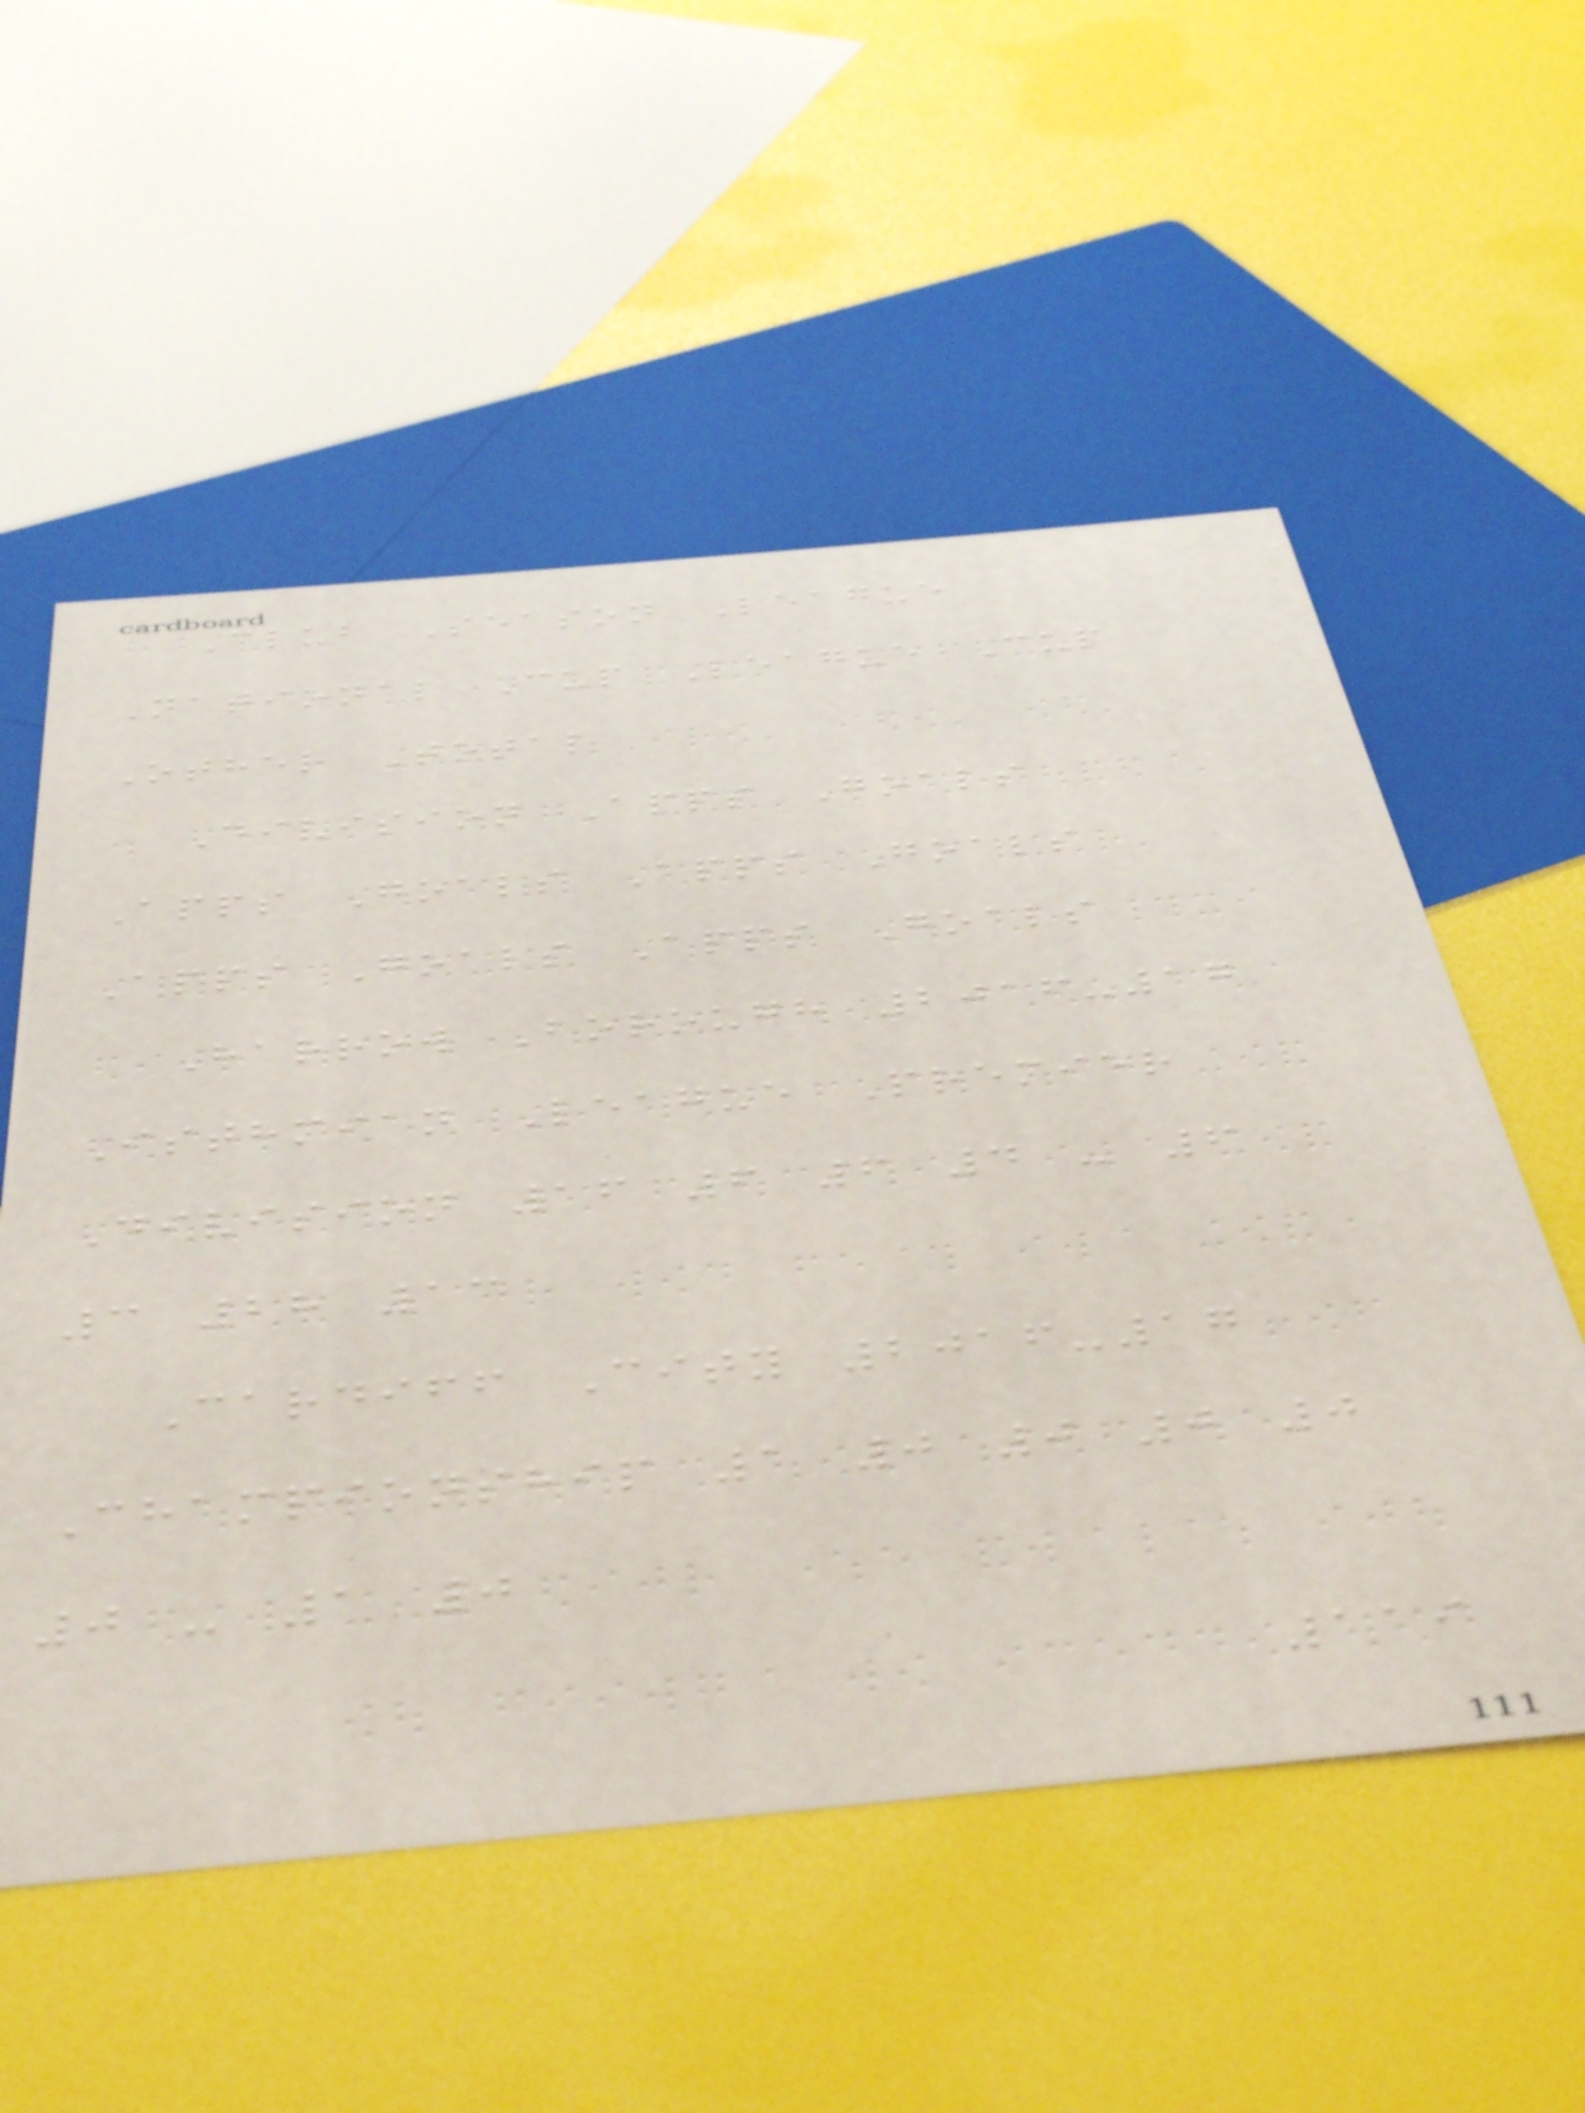Club Season League
National Cup League Cup
Other Total
Division Apps Goals
Apps Goals Apps Goals
Apps Goals Apps Goals
Harrow Borough 2016-17
Isthmian League Premier
Division 16 6 6 4 - 6
3 28 13
Cardiff City 2016-17
Championship 1 0 0 0 0
0 - 1 0
119
